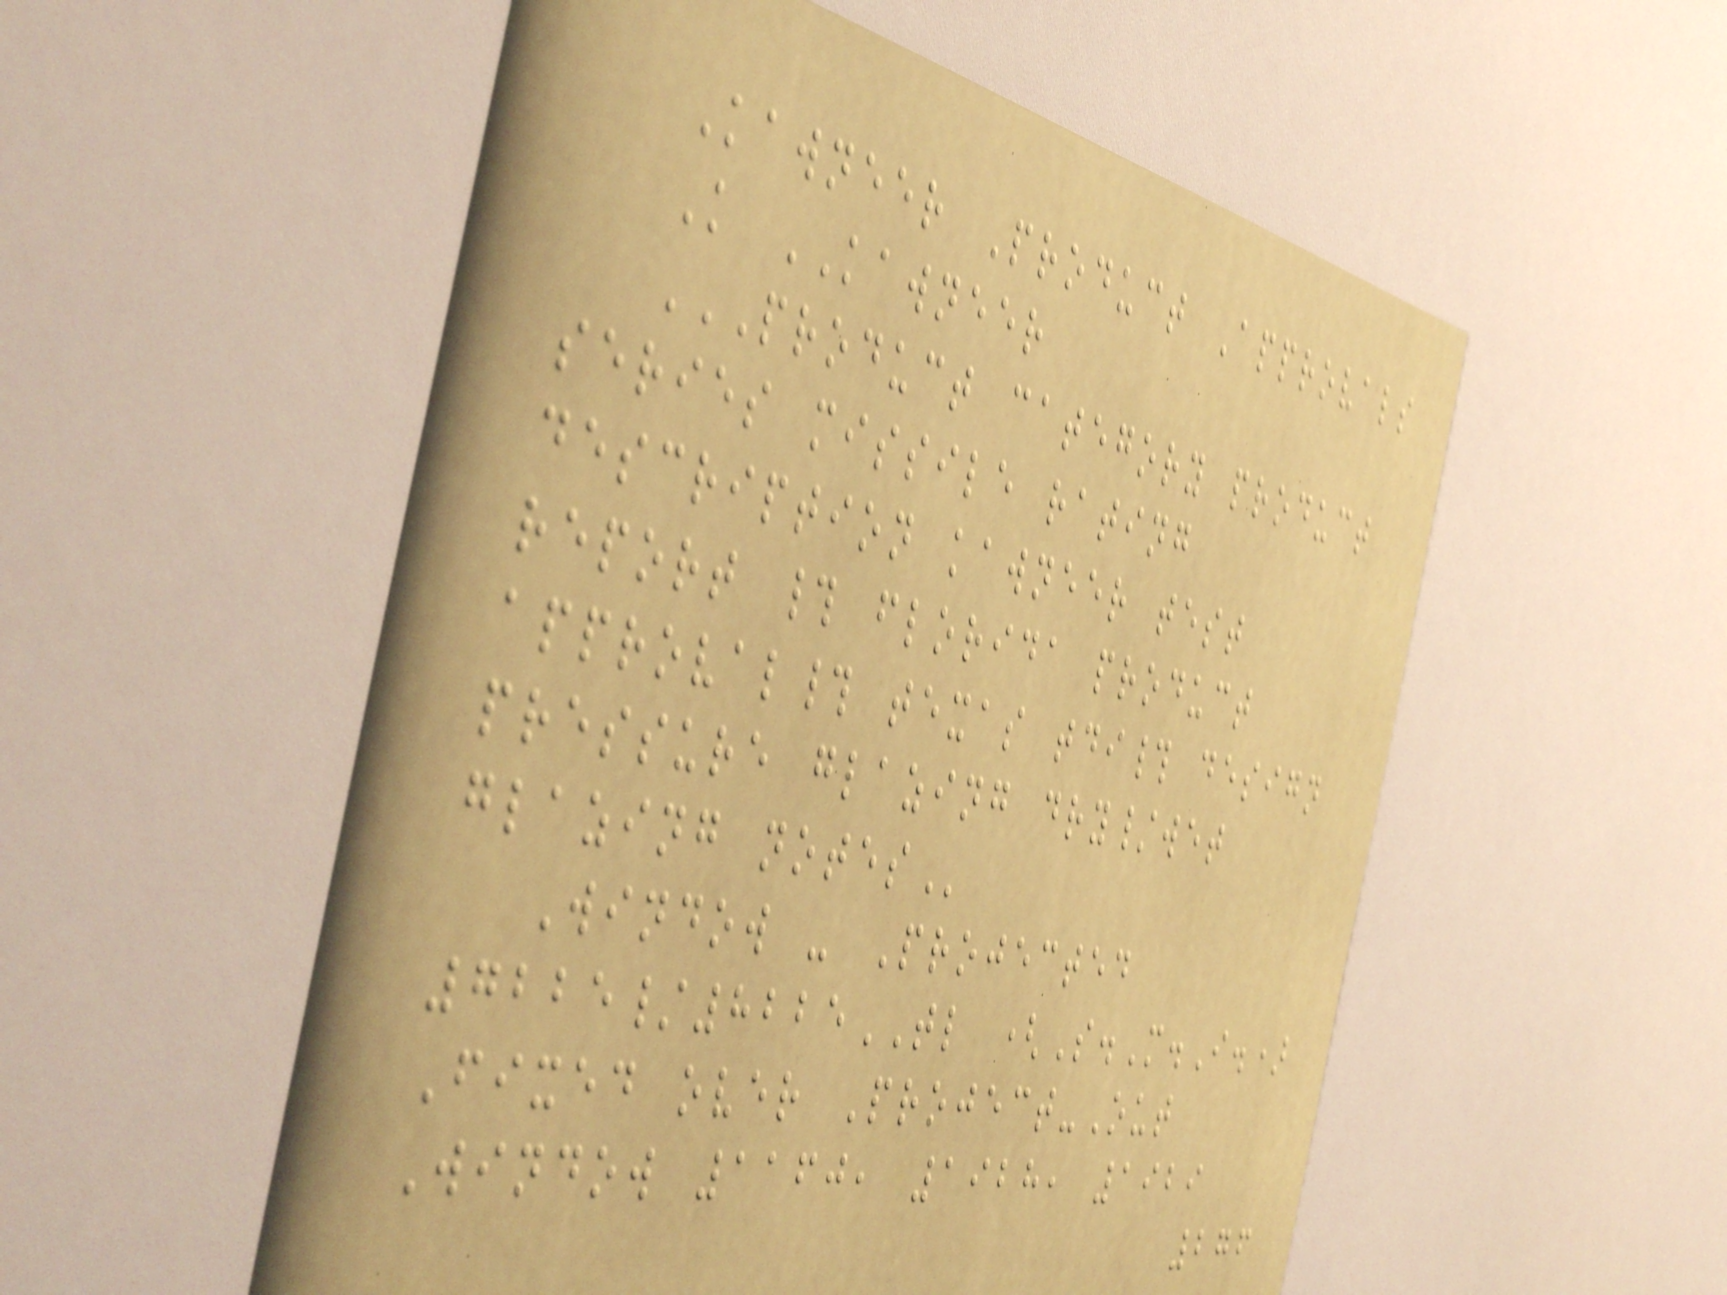Kawneer Product Approvals
K KAWNEER
PRODUCT CATEGORY PRODUCT
SERIES MISSILE RATING
DESCRIPTION KAWNEER TEST
REPORT # FLORIDA PRODUCT
APPROVAL# TEXAS TDI# DESIGN
PRESSURE GLAZING DRY/WET
GLAZING NOTES
Window - Projected
7225/8225TL (S.M.I.)
Fixed over Project-Out
Window 1160, 1928, 1929
276
